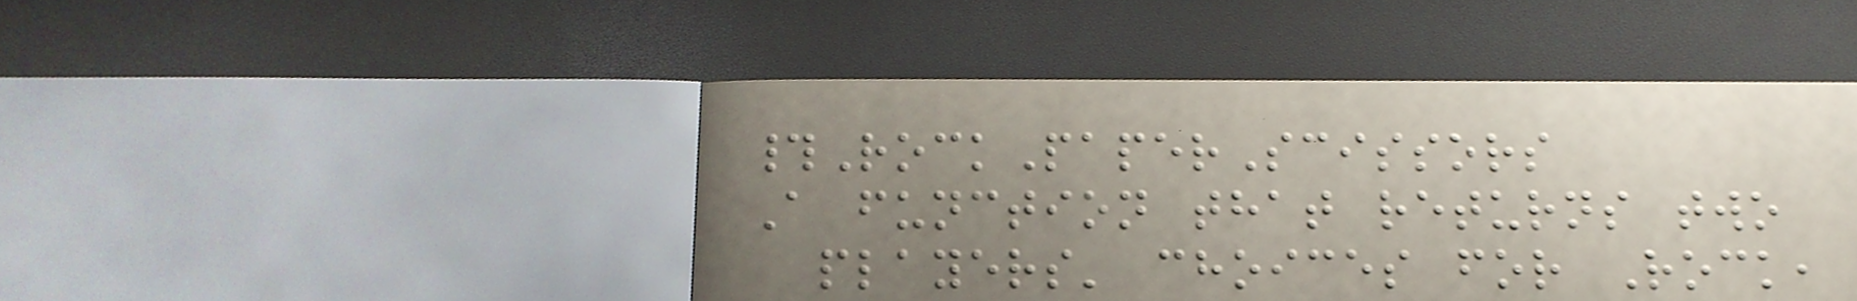#RockPaperScissors
A function that returns two
players' choices for Rock,
